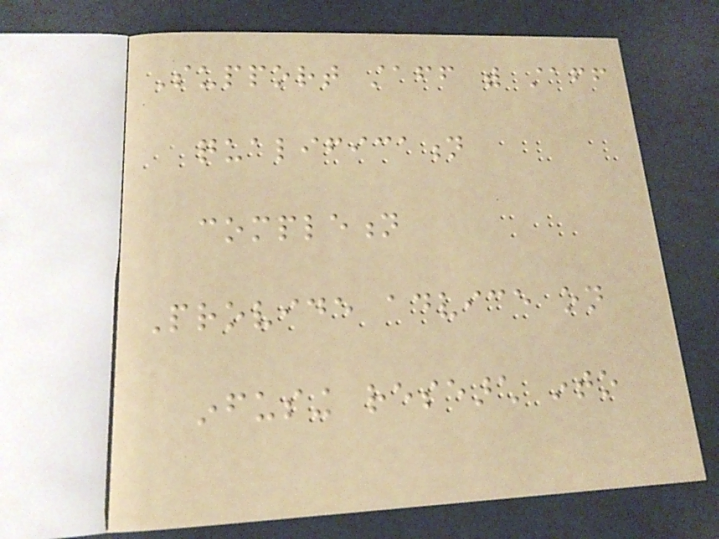Support staff with staff
qualification
completion
Provide advice on
infusing research into
